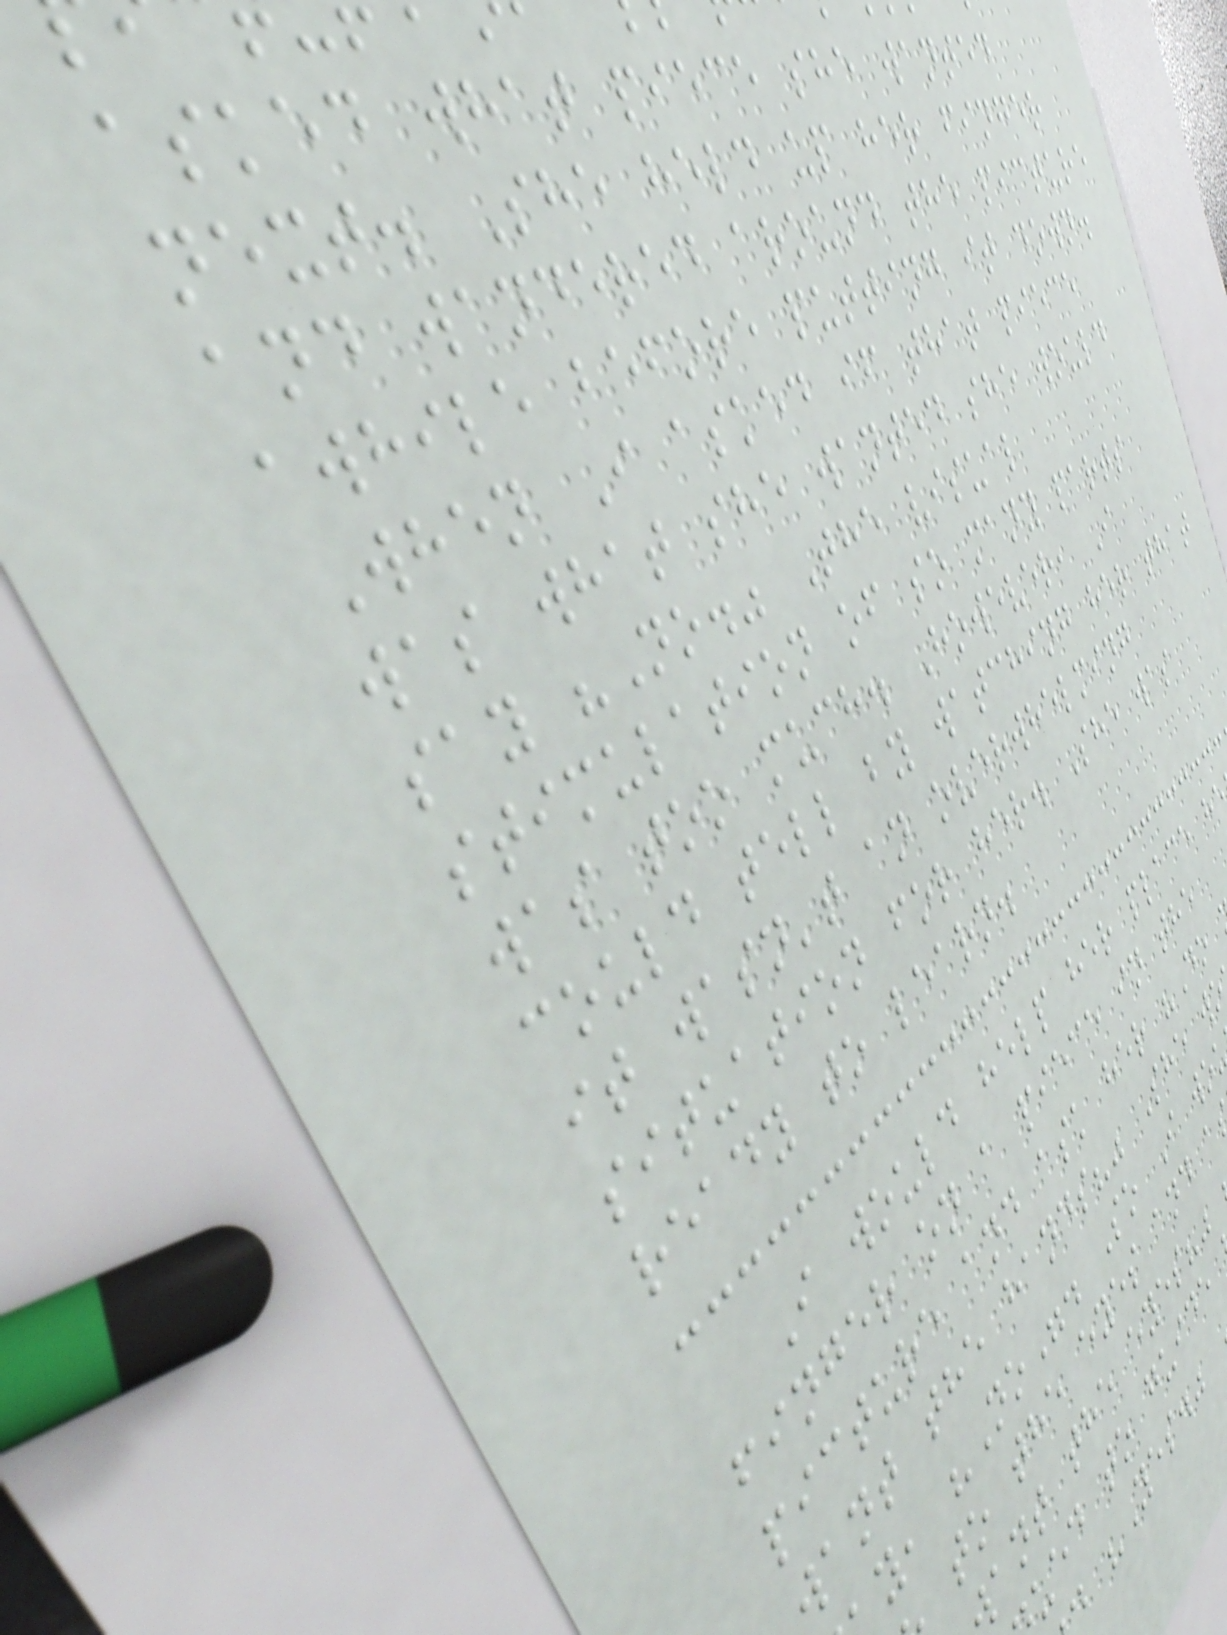asked what piece she wanted
next. She held up her finger
and wandered around the picture
awhile before putting it down.
When I asked if that piece
was what she wanted she would
say "No." The visual
stimulation of so many parts
was too much. However, I
could tell by watching her that
it wasn't an overwhelming
situation for her. She was
ready to learn.
I would help her place h
finger on a piece in the
picture and ask her "Do
want the hands?" She wo
y, "No". So I wo
to the eyes and a
ant the eyes?"
ued to guide
d "Yes."
